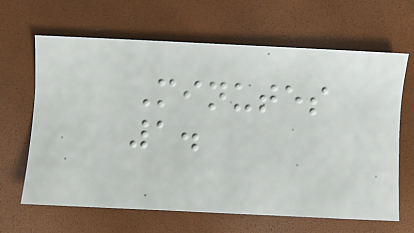Minutes
1.
